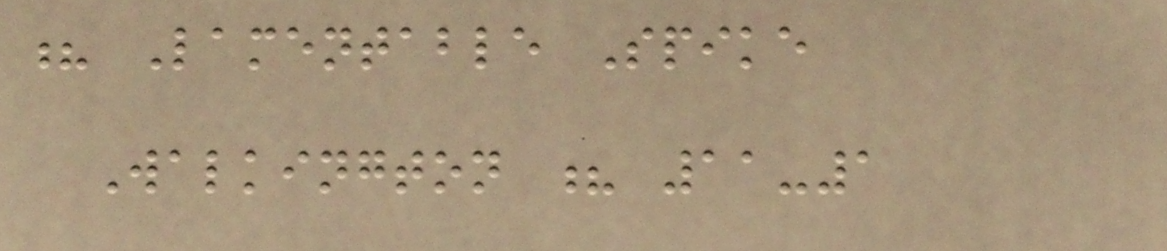? Lamentable Spike
Walkington ? 11-1
